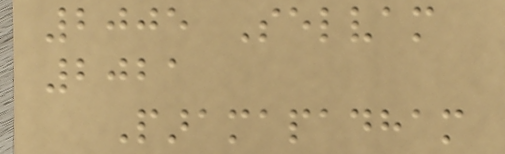2005 Selvam
2021
Paramapadham
